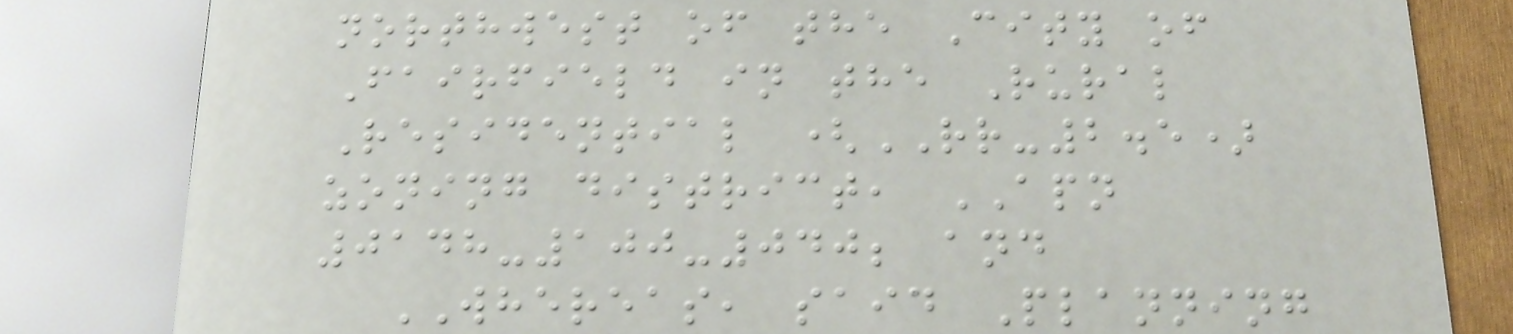northwest of the City of
Fairfield in the Rural
Residential (RR-2.5)
zoning district, APN
0148-100-040; and
WHEREAS, said Planning
